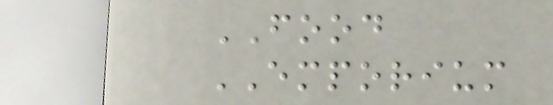FOOD
EMPORIUM
